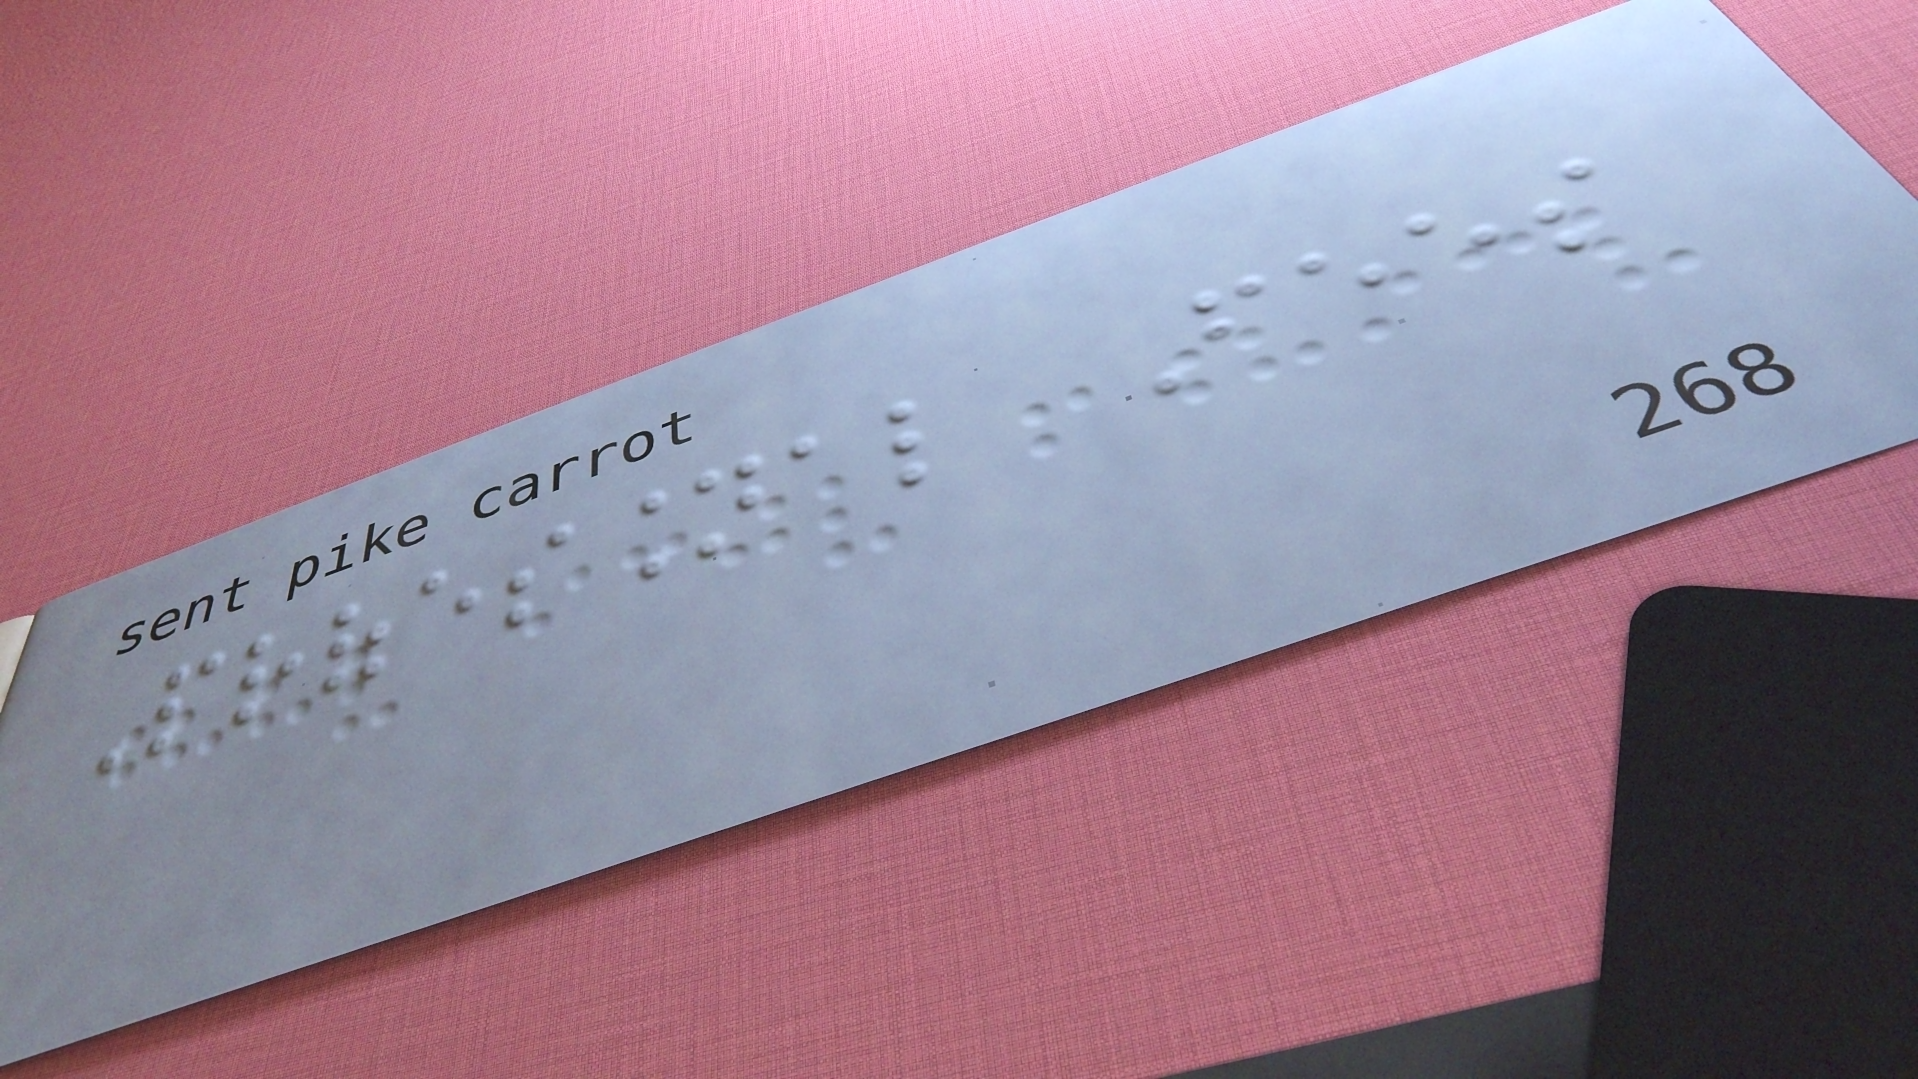Professional Fees
